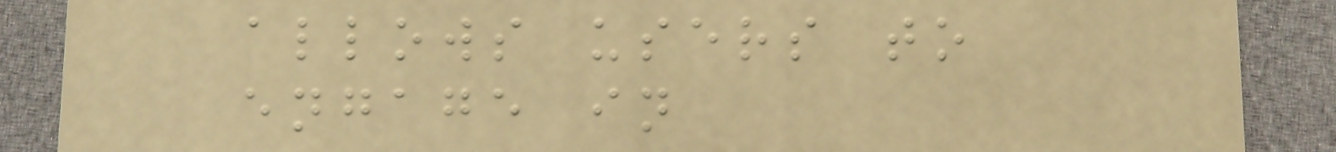allows users to
engage in
